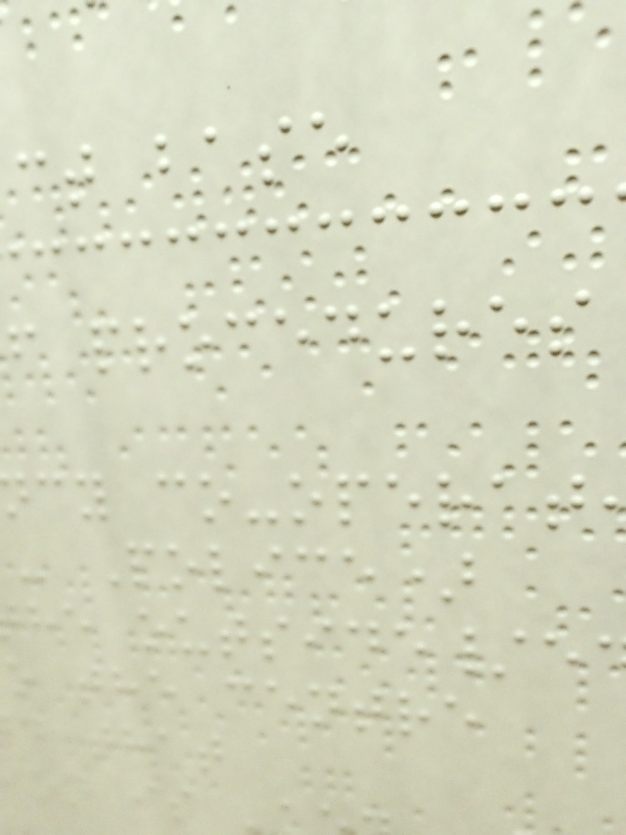ct base
f procedures
cy co-operat
- Police)
he outside/e
o the centre
d that
